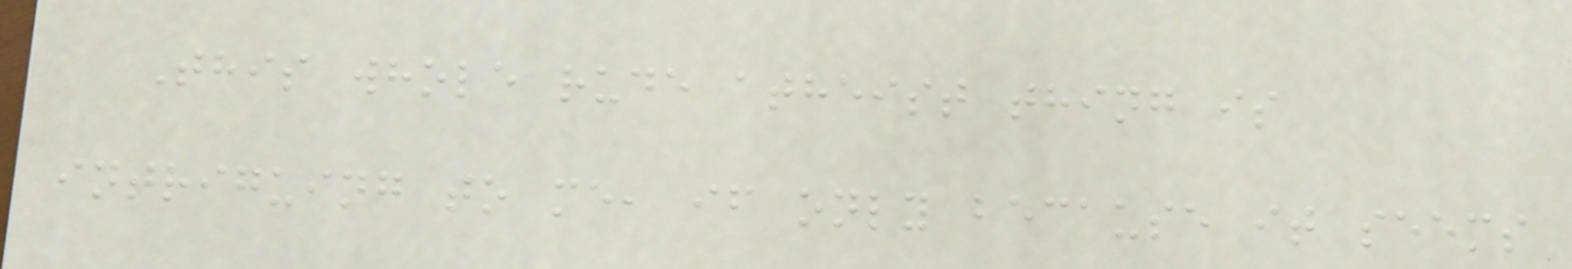This whole rude atheist thing is
intriguing to me, if only because it seems
